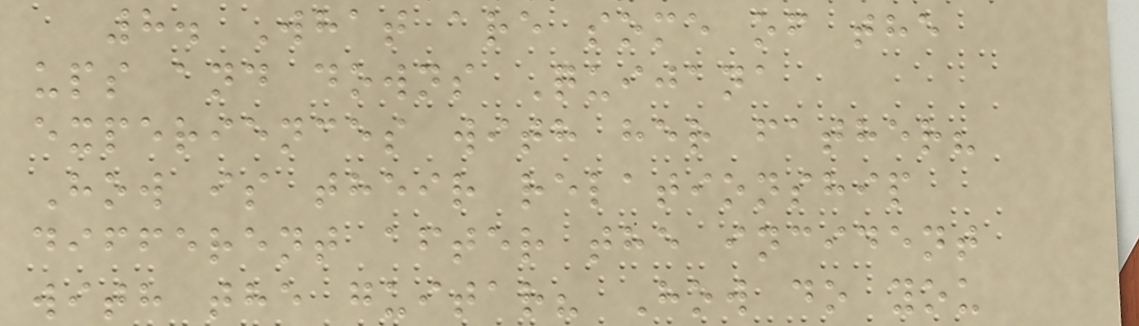8. What are some of the
ups and downs Quijana
experiences with her father?
How is their relationship
different after the incident
with the guitar? How do you
